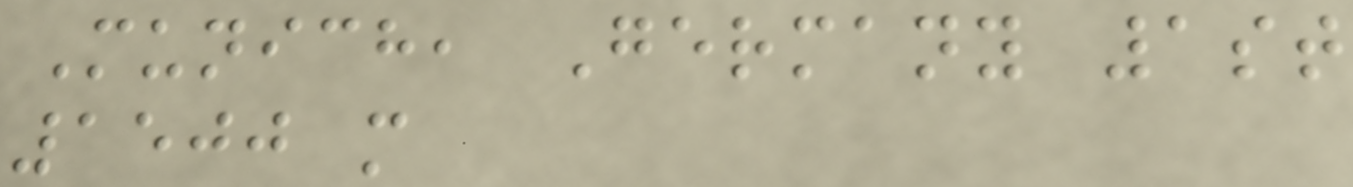Munich, Germany 1st
1500 m
